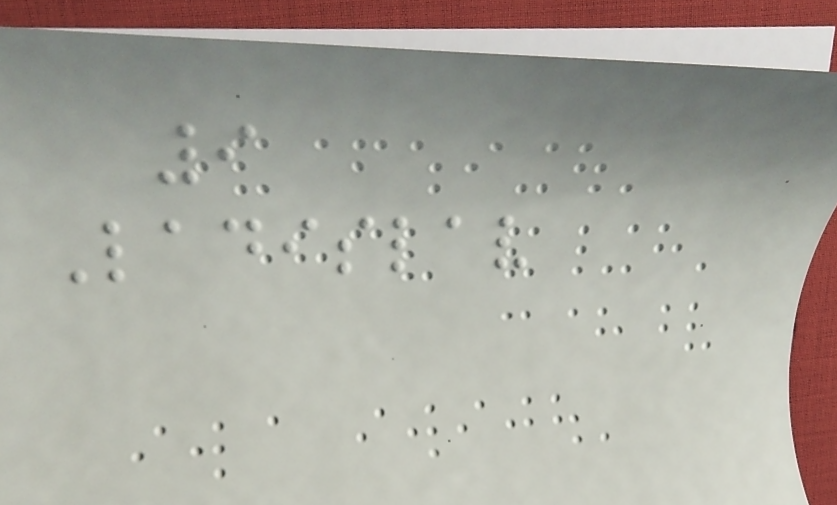9
Ladislav
